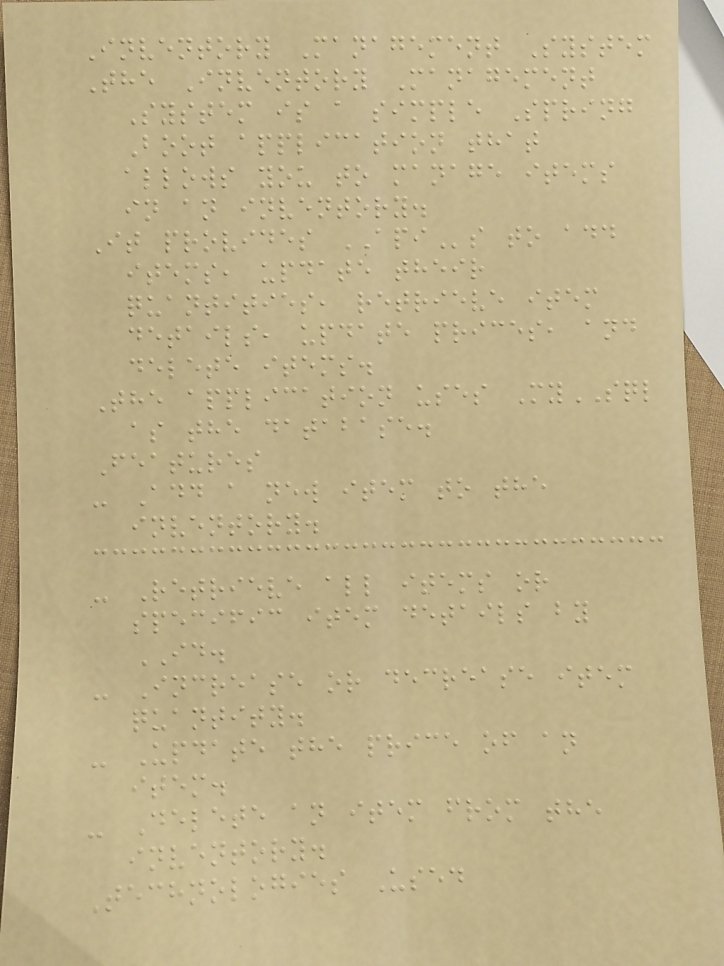Inventory Management System
The Inventory Management
System is a simple Spring
Boot application that
allows you to manage items
in an inventory.
It provides APIs to add
items, update their
quantities, retrieve item
details, update prices, and
delete items.
The application uses MySQL
as the database.
Features
- Add a new item to the
inventory.
- Retrieve all items or
specific item details by
ID.
- Increase or decrease item
quantity.
- Update the price of an
item.
- Delete an item from the
inventory.
Technologies Used
